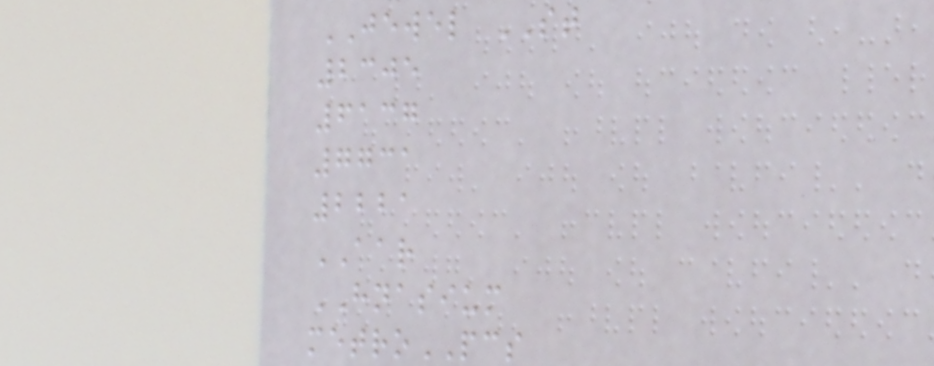JEWEL ST
2305
6137
7731
2221
AAR
HNASIUM
metroPCS
